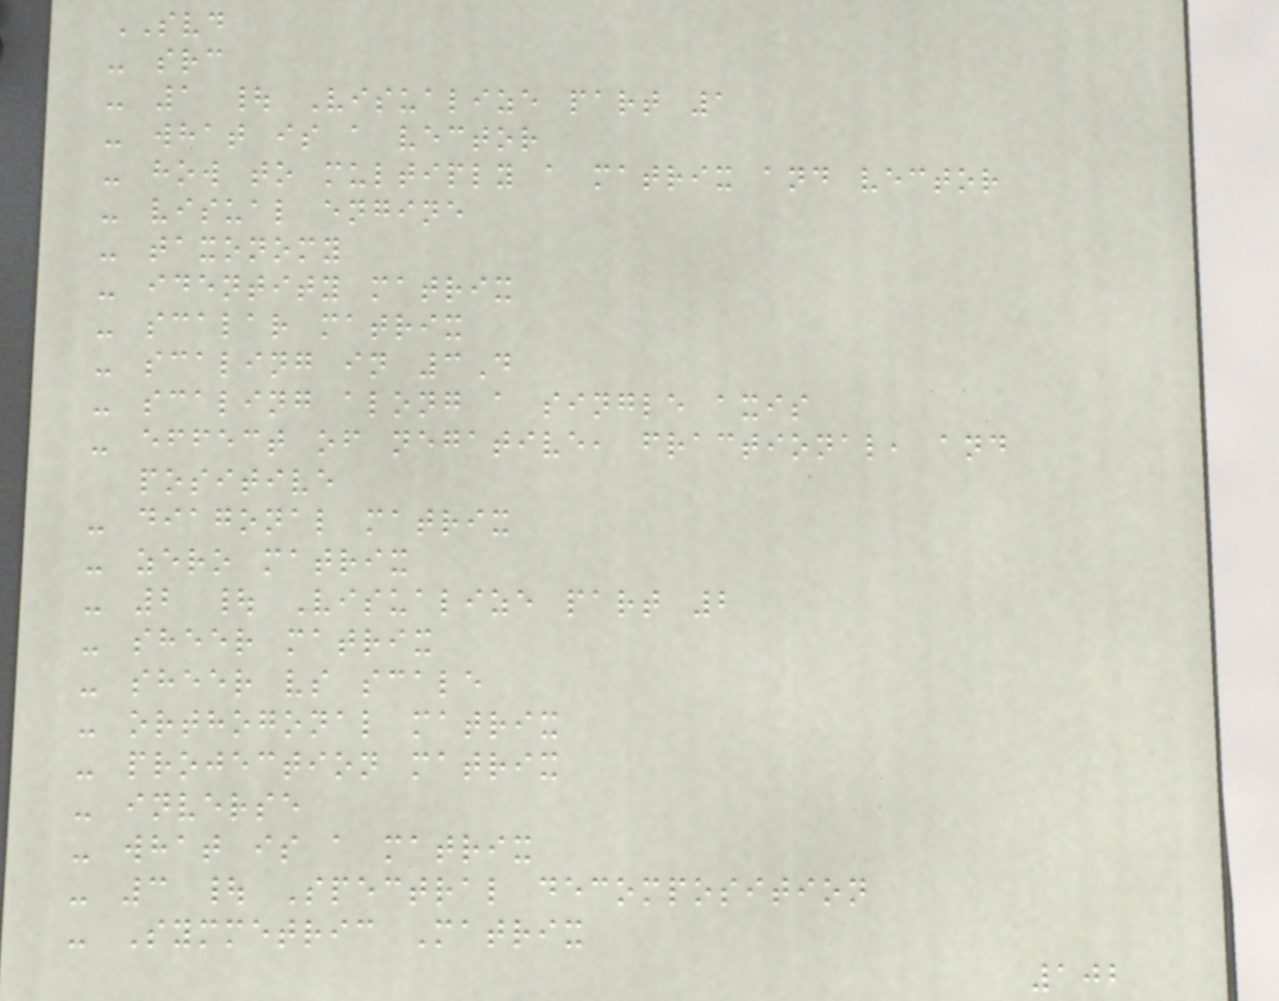SVD
- src
- 1 | Visualize part 1
- what is a vector
- how to multiply a matrix and vector
- visual engine
- taxonomy
- identity matrix
- scalar matrix
- scaling in 3D
- scaling along a single axis
- effect of negative, fractional, and
positive
- diagonal matrix
- zero matrix
- 2 | Visualize part 2
- sheer matrix
- sheer vs scale
- orthogonal matrix
- projection matrix
- inverse
- what is a matrix
- 3 | Spectral decomposition
- Symmetric Matrix
102
